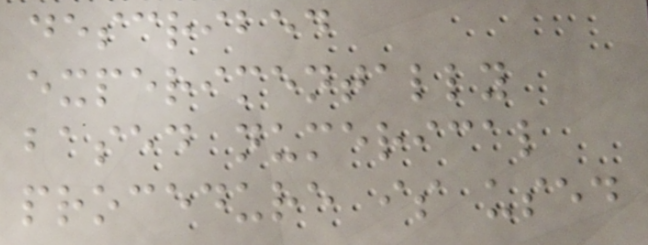described
experimentally
based numerical
procedure is used
